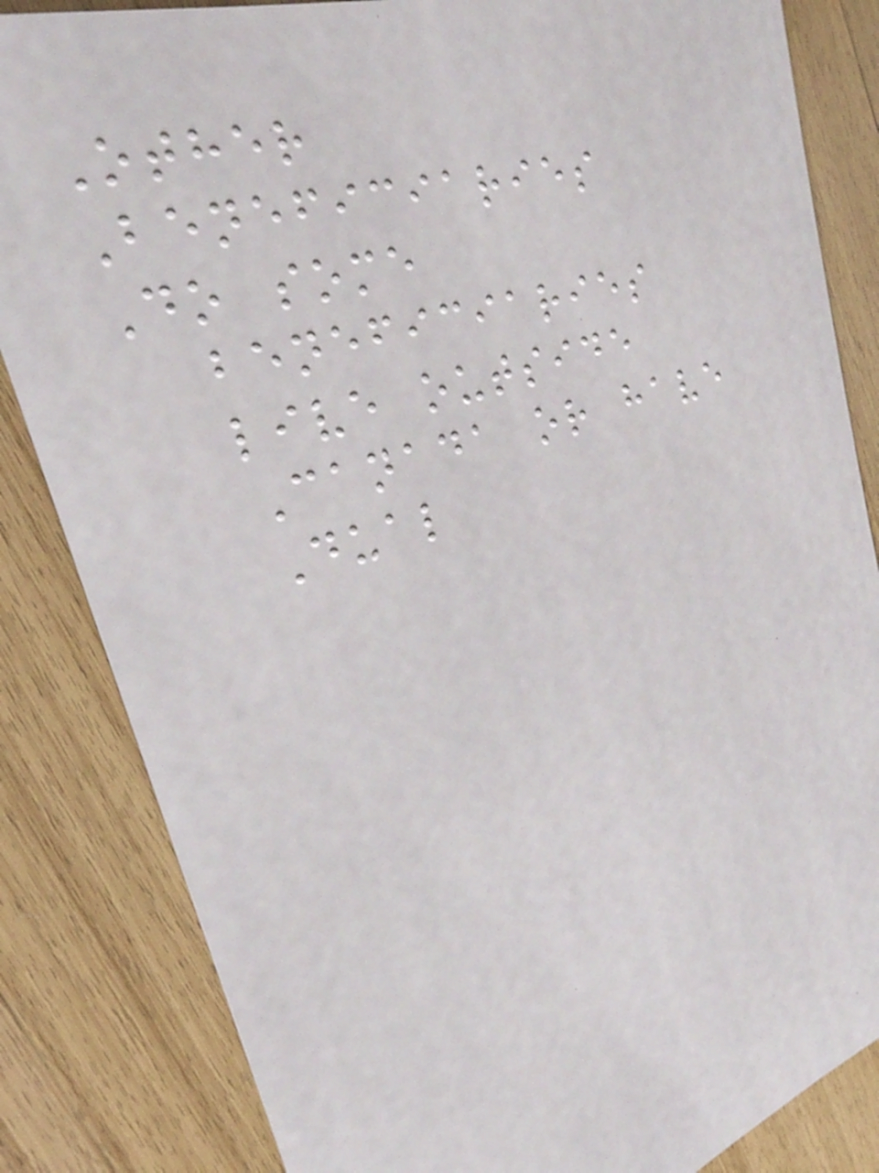Other
Beneficiaries
Do some
beneficiaries
live outside
Canada or have
Dual
